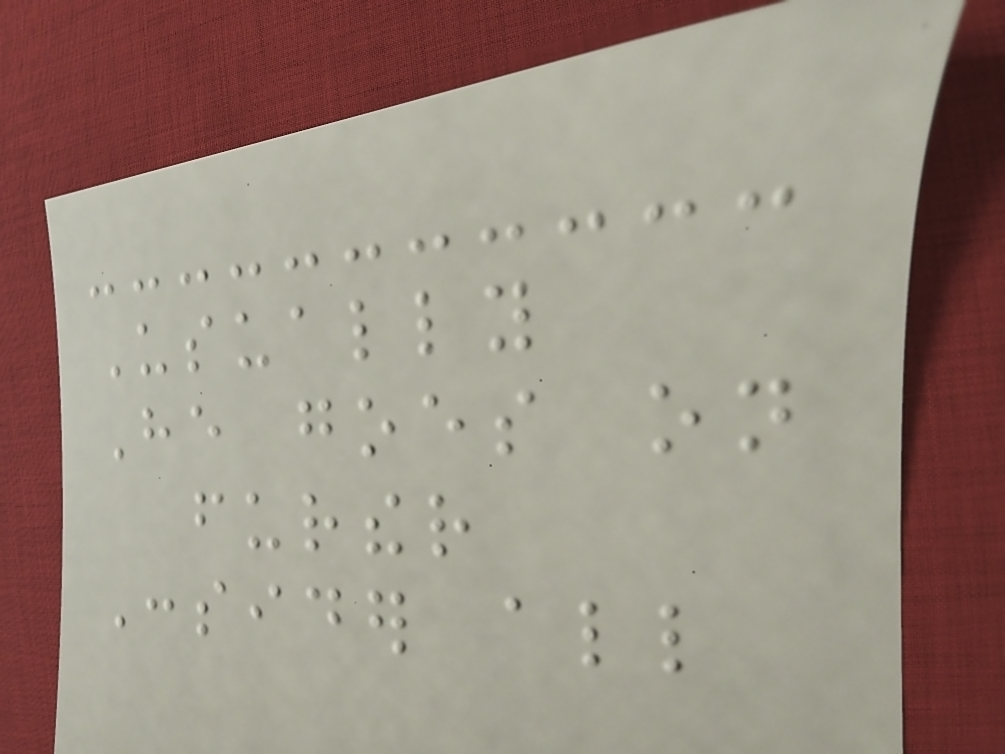Usually
He goes on
further
Consider all
